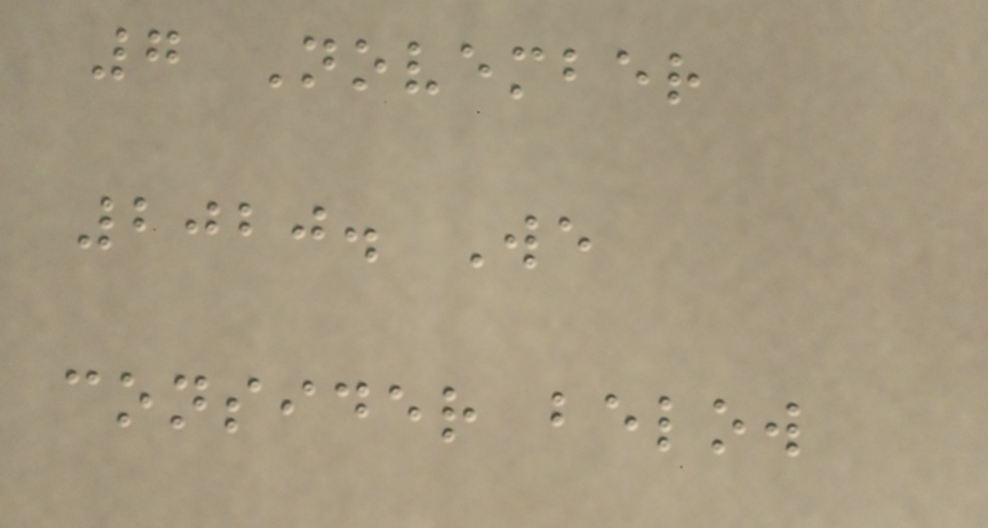7 November
2020. We
consider below
